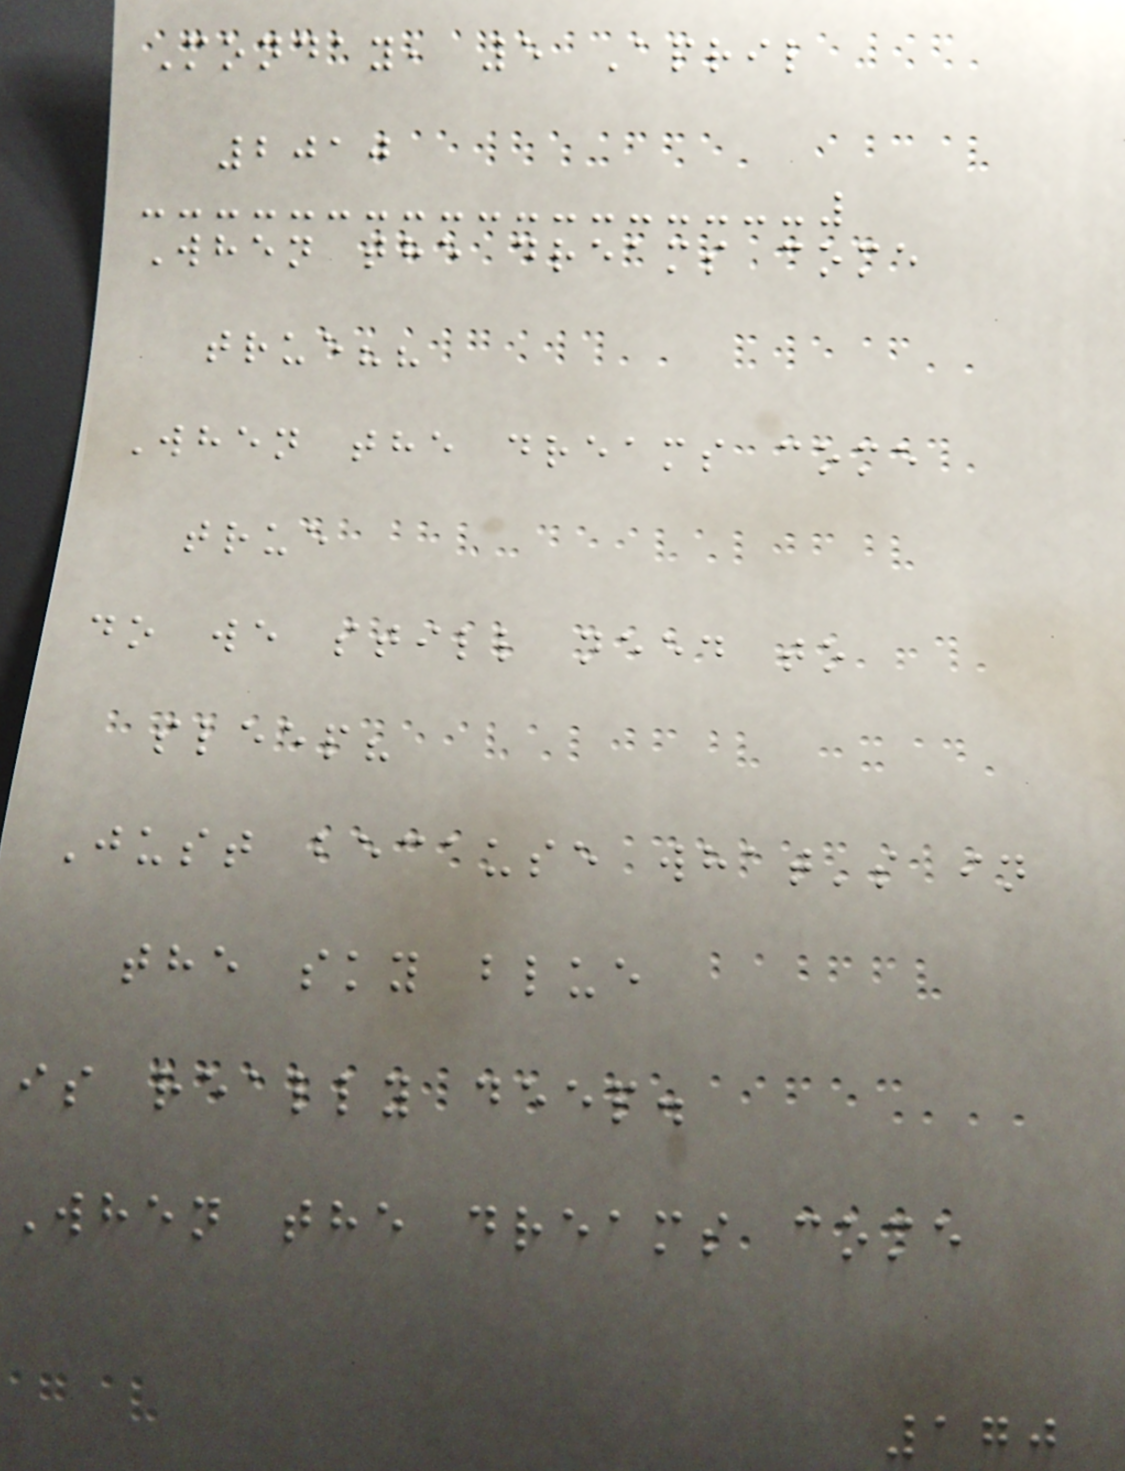Monday, 5 April
2010
When the dreams come
true??
When the dreams come
true
do we still need to
sleep?
Just because what's in
the sky blue
is really deep.
When the dreams come
170
